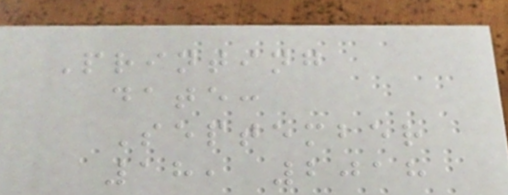Printing
date:
September
18, 2018
